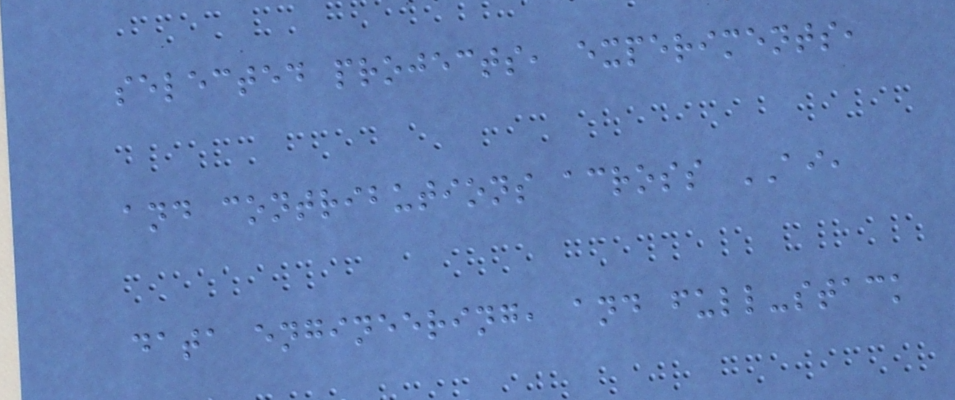selected projects, experiments,
and contributions across AI,
data engineering, and full-stack
